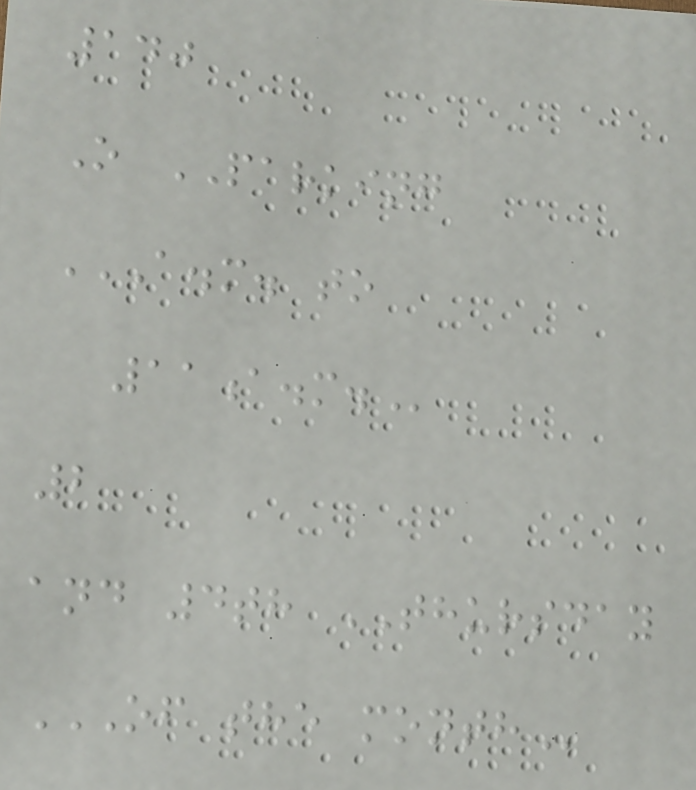140
O PARKING
A.M. TO
11A.M.
2
and 4th THURSDAY
OF THE MONTH
